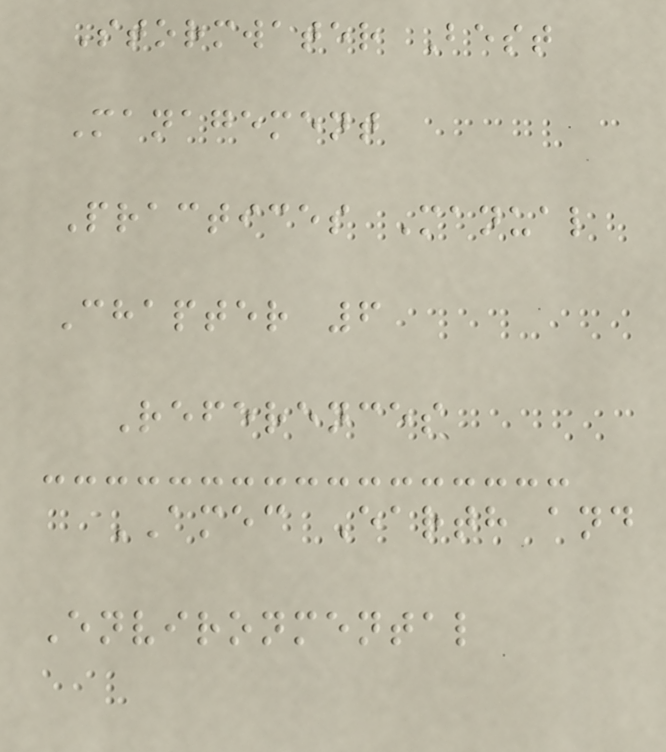Stormwater Best
Management
Practices Manual
Chapter 6
References
AMEC Earth and
Environmental
